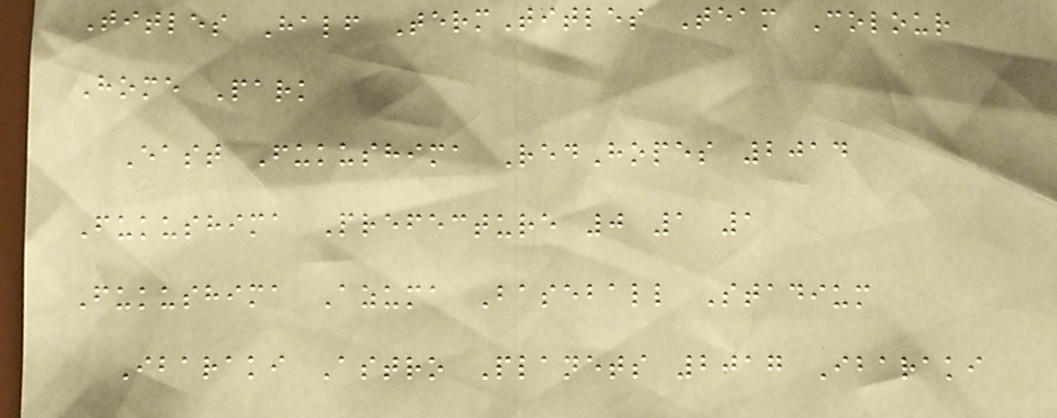Titles Half TermTitles Team Colour
Home Park
East Fukushima RedHopes 2014
Fukushima Prefecture 0 1 1
Fukushima Azuma Baseball Stadium
Ibaraki Astro Planets 2017 Ibaraki
